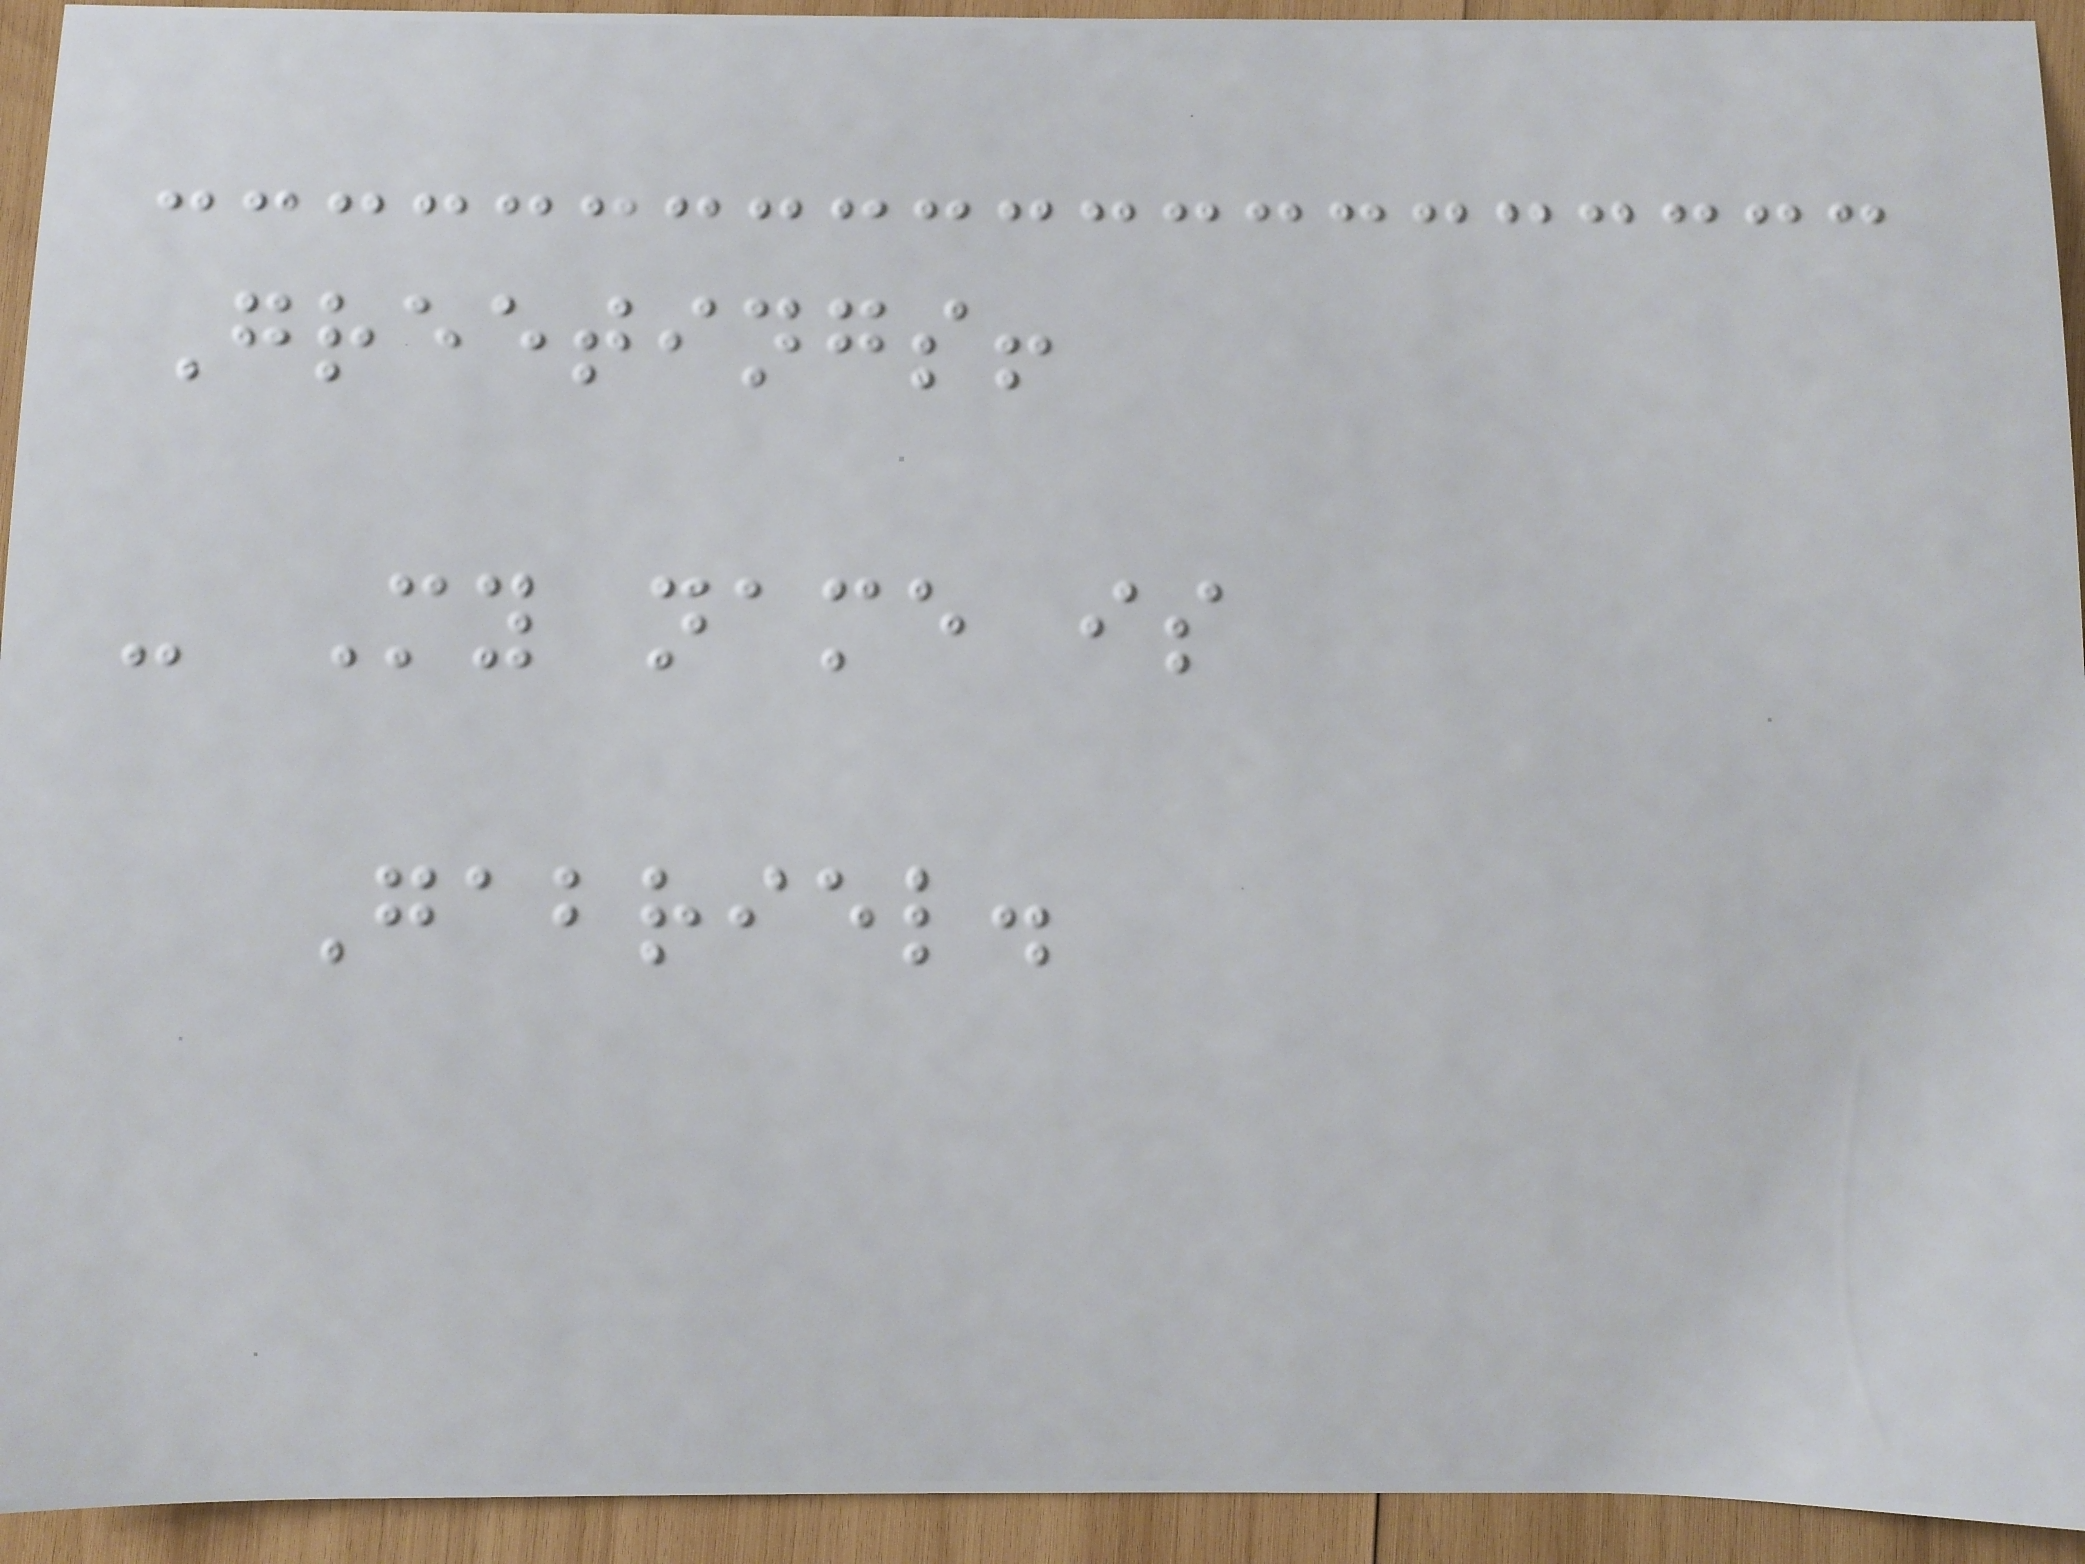Greetings!
- My name is
Gabriel.
